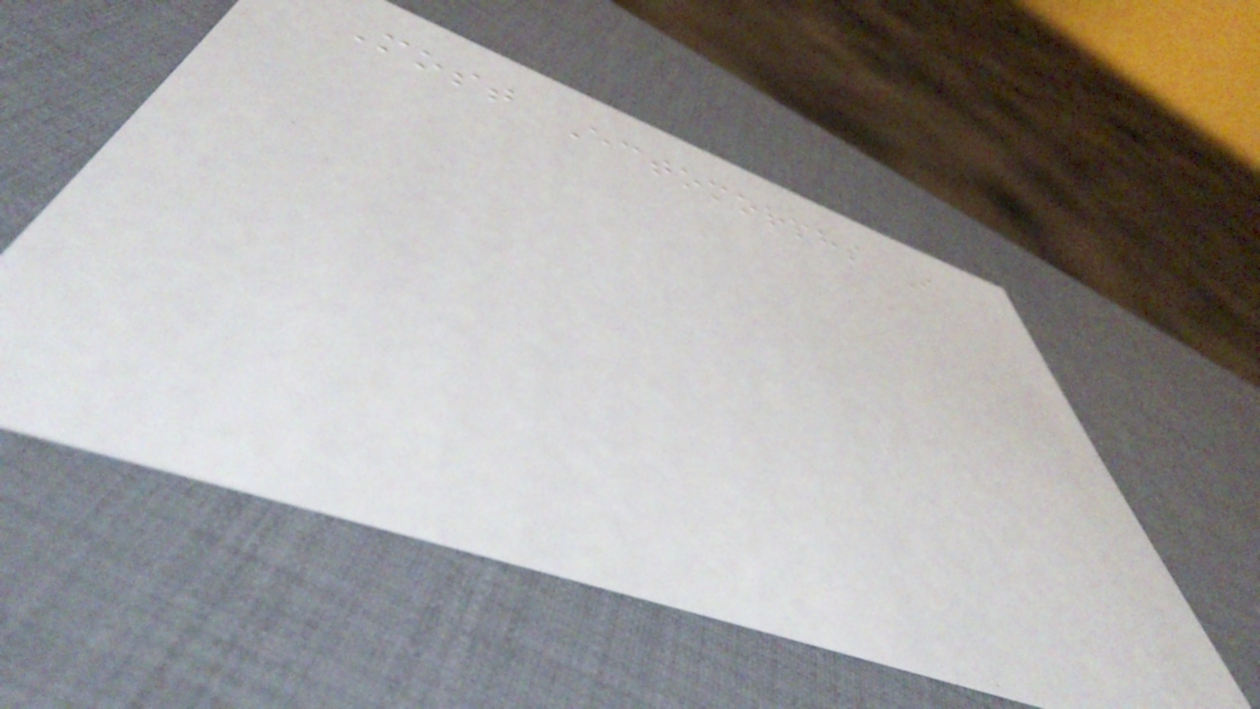Most Ectomorphs I
